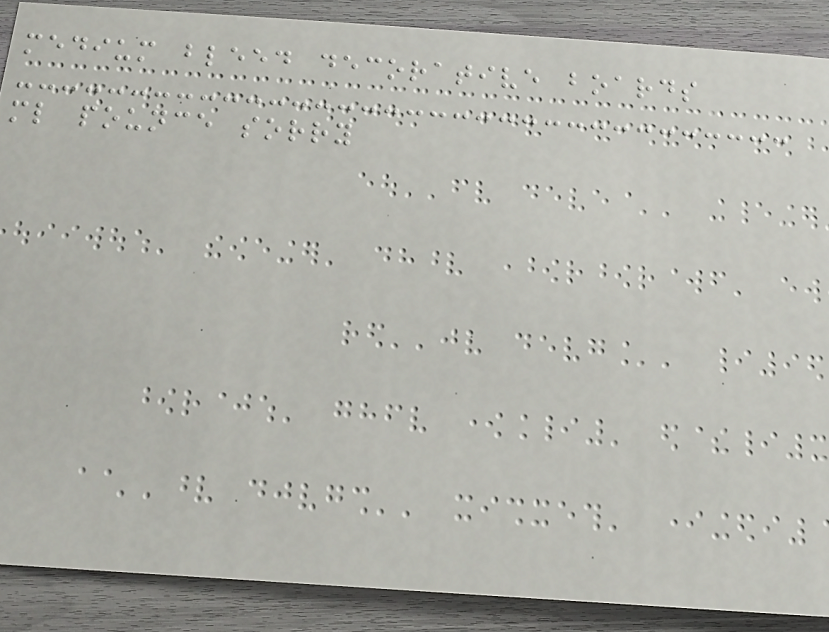medium bleed decorative boards
ml pounce sorry
